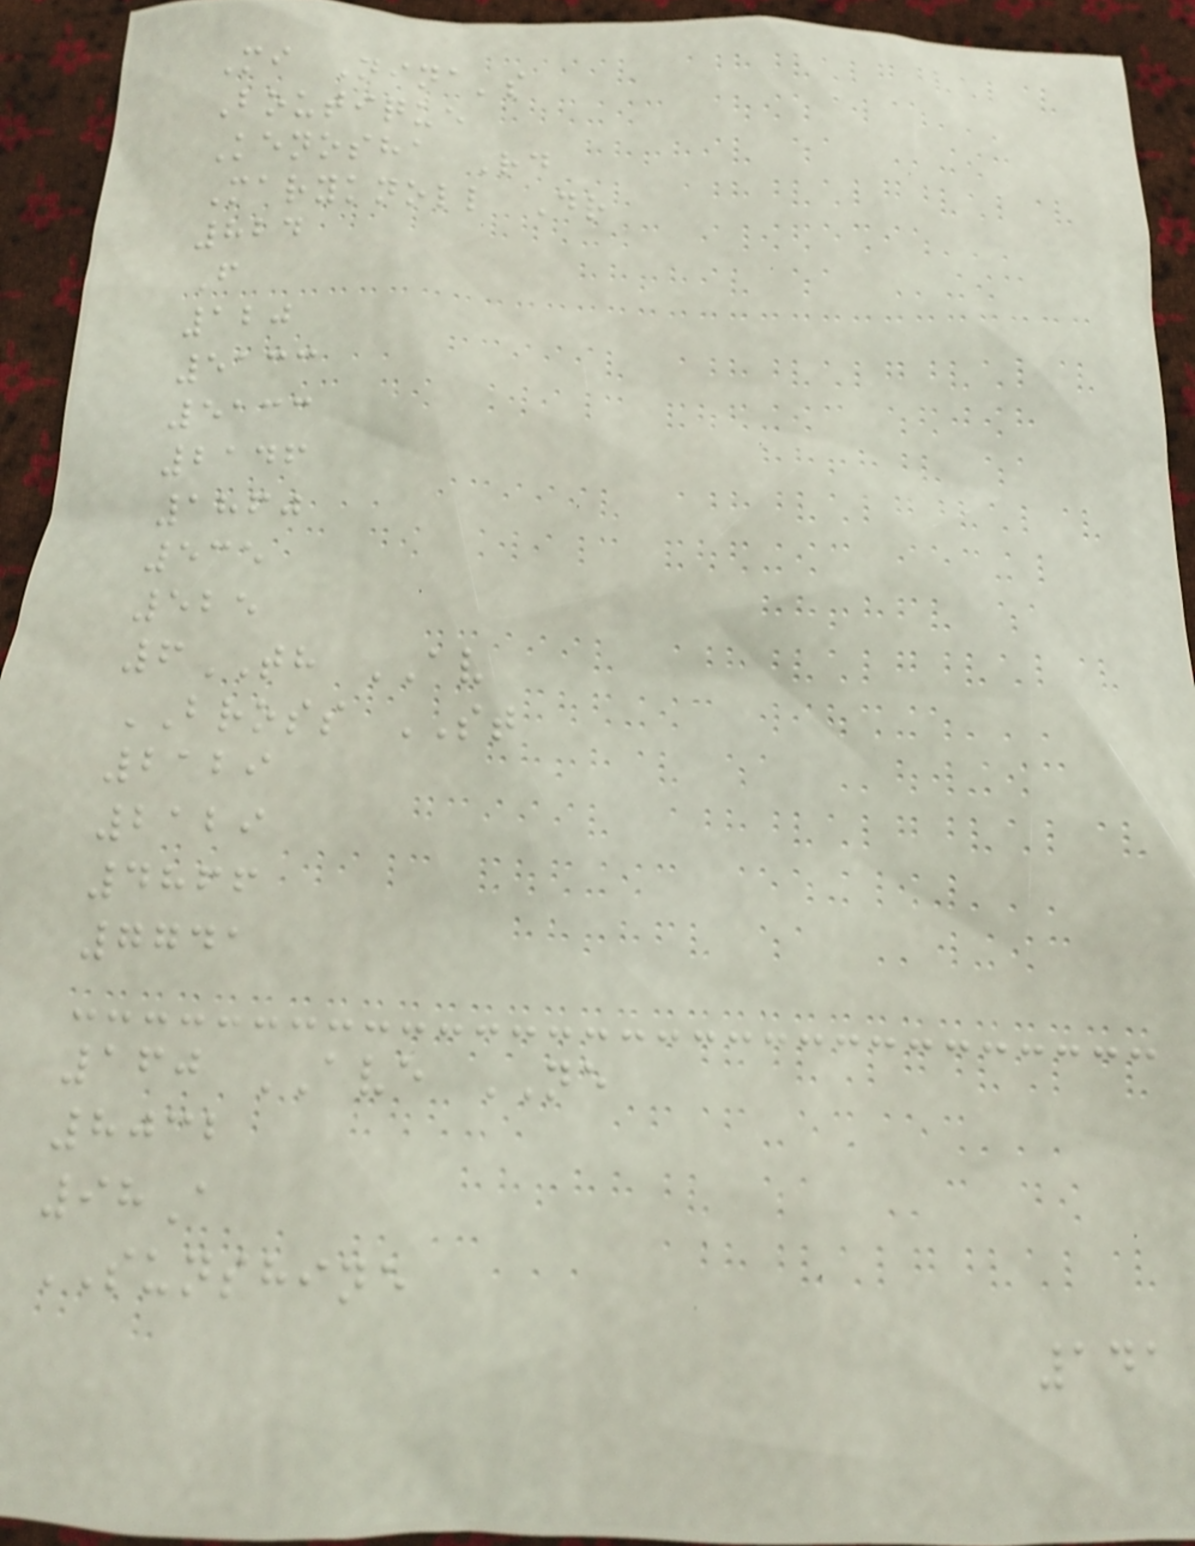Mi Nina's
Boutique
Kenosha Rd
Maryknoll Dr
824
F
120
5133
5133
2146
1860
535
525
6TH AV
BROSS ST
2129
2129
4866
7741
160 AVE NE
8032
98A
SUNSHINE
141
